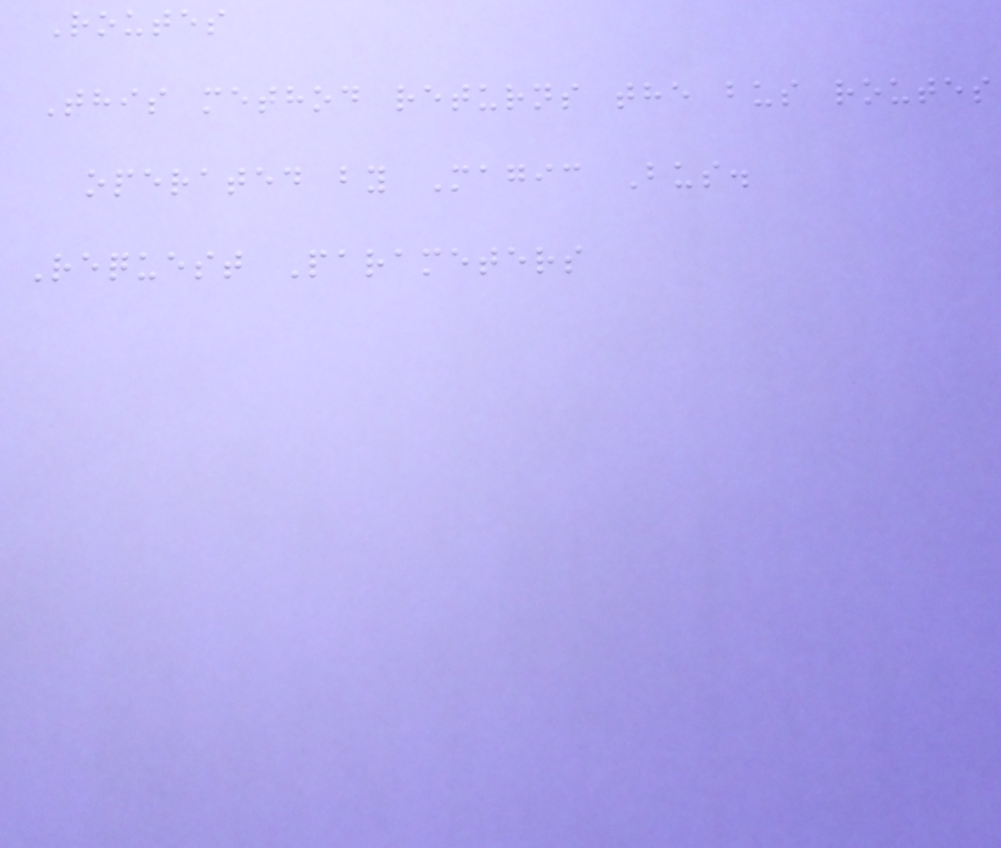Routes
This method returns the bus routes
operated by Magic Bus.
Request Parameters
